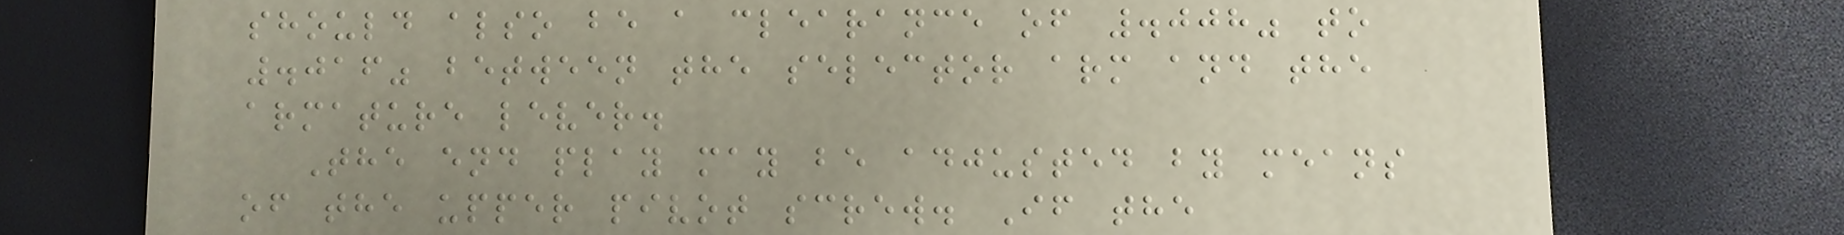should also be a clearance of .008" to
.016" between the selector arm and the
armature lever.
The end play may be adjusted by means
of the upper pivot screw. If the
